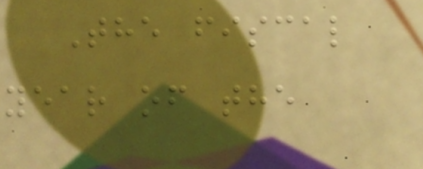The fiscal
year of the
